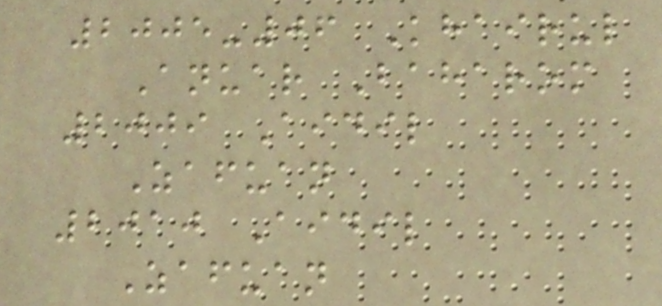2005-06 Khairul
Anuar Baharom
2009 Aidil
Zafuan
2010 Aidil
Zafuan
